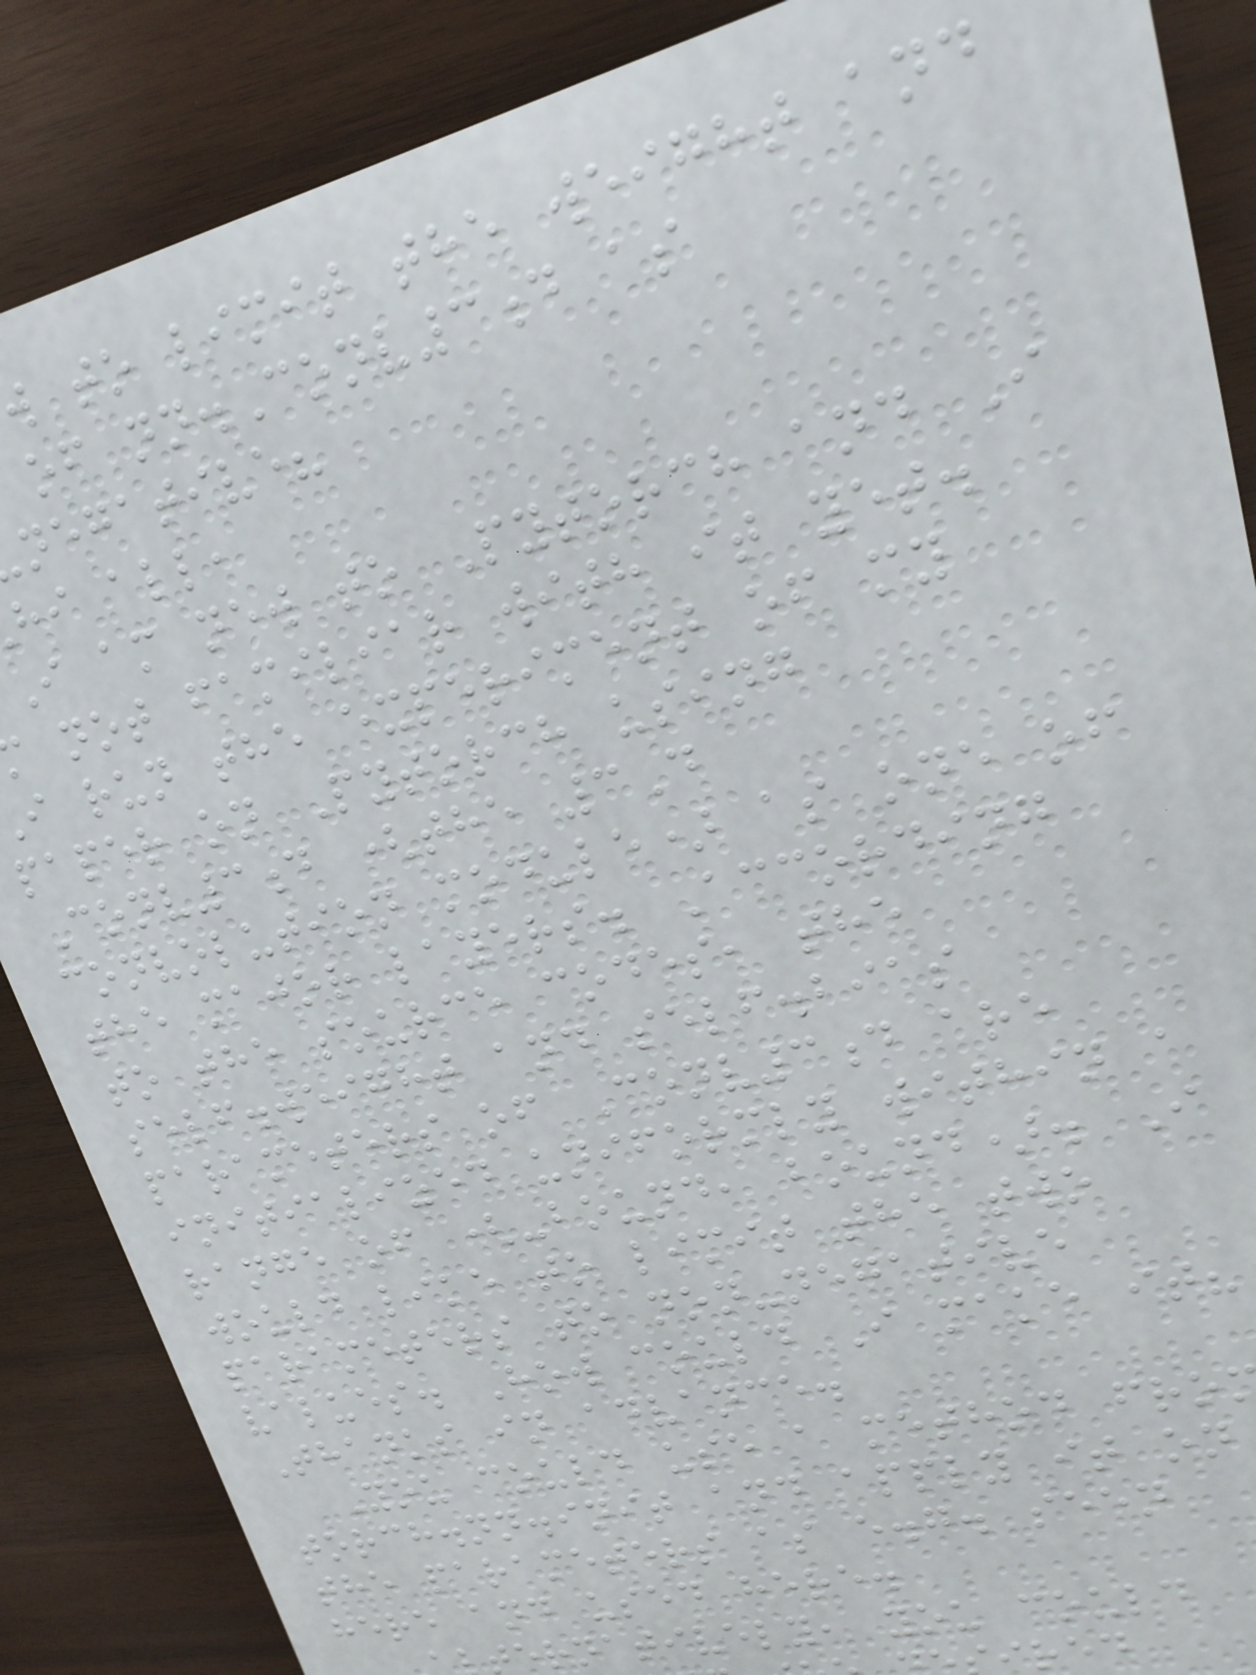to limit the weight and
of nn.Conv3d as
negative?
hi all,
I am new to Pytorch and I
not familiar with it yet.
i run the experiment of my
paper on Pytorch using
Conv3d (the 3D
convolution module) as one of
the major layers. According
to the source codes, the
self.weight and self.bias
parameters of Conv3d are
initialized uniformly within a
range of (-bound, bound). I
would like to limit the two
parameters to non-negative
values. How could I make it?
Thanks in advance.
You could use a method fro
torch.nn.init and apply it on
the parameters as e.g. seen
here and used here.
ernatively, you could
